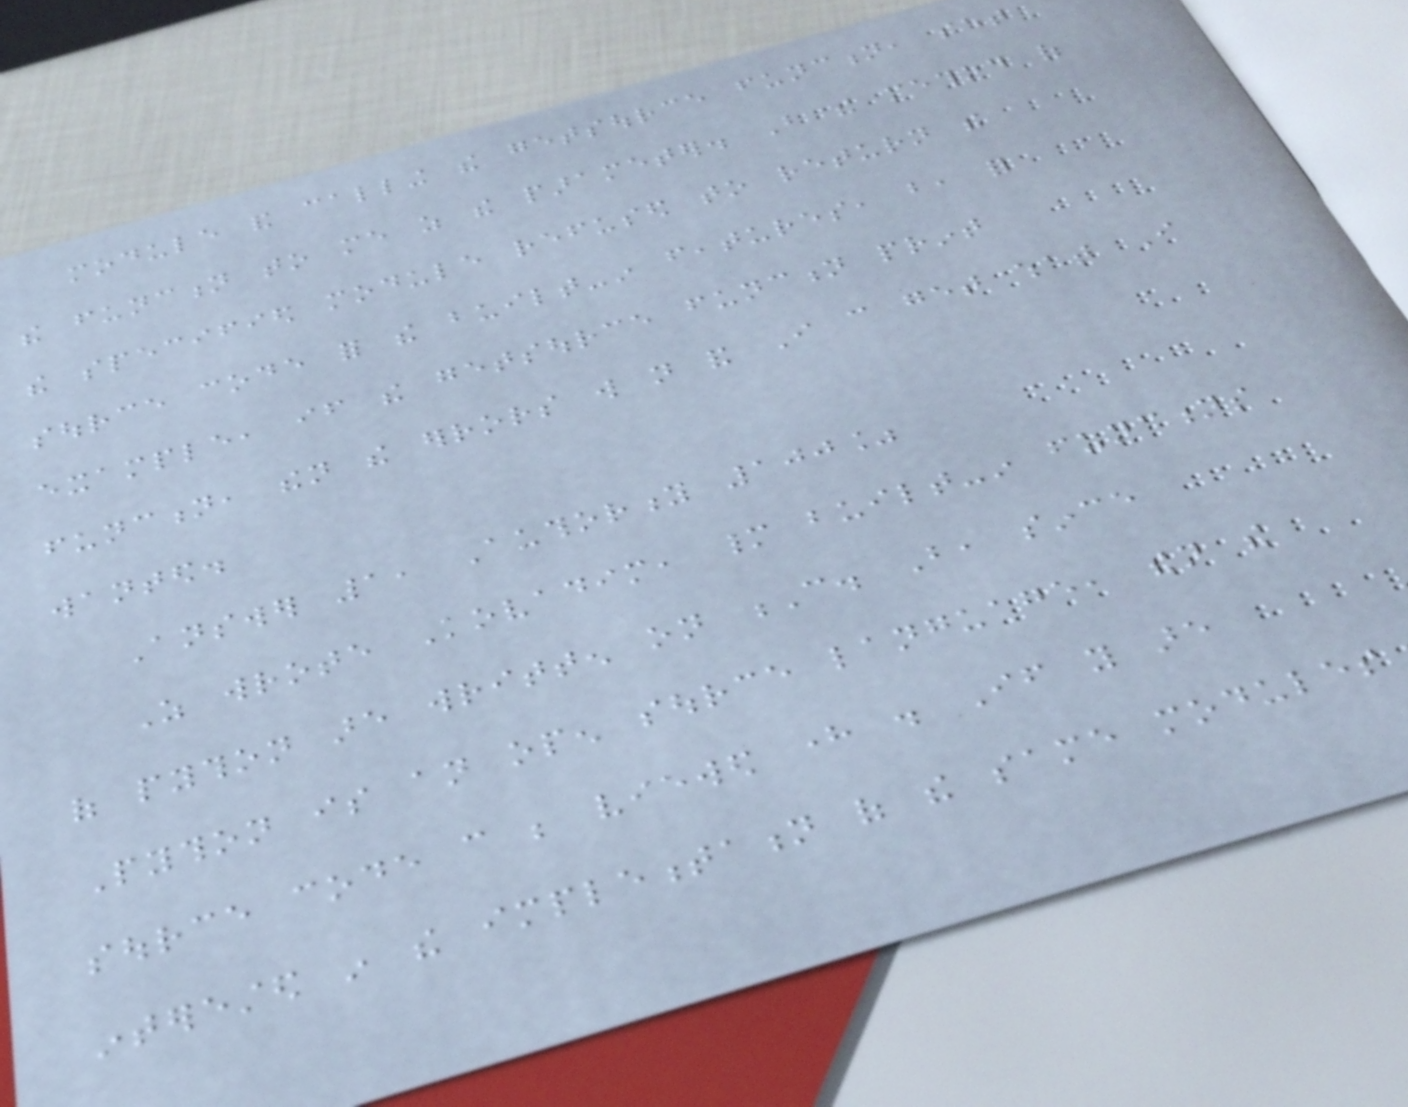module and calling the getsource function, set
the function to me as the parameter. But the method of
the specified module refused to return the
source code for the built-in features, but, for
example, if the getsource function print
function, then the errors will not and I can get what I
wanted.
Answer 1, Authority 100%
As wrote Kovadim, many built-in functions
of python are written on C. But, since
Python is an open source language, then the
source code can be viewed here . If you are
interested in the implementation of the same modules
